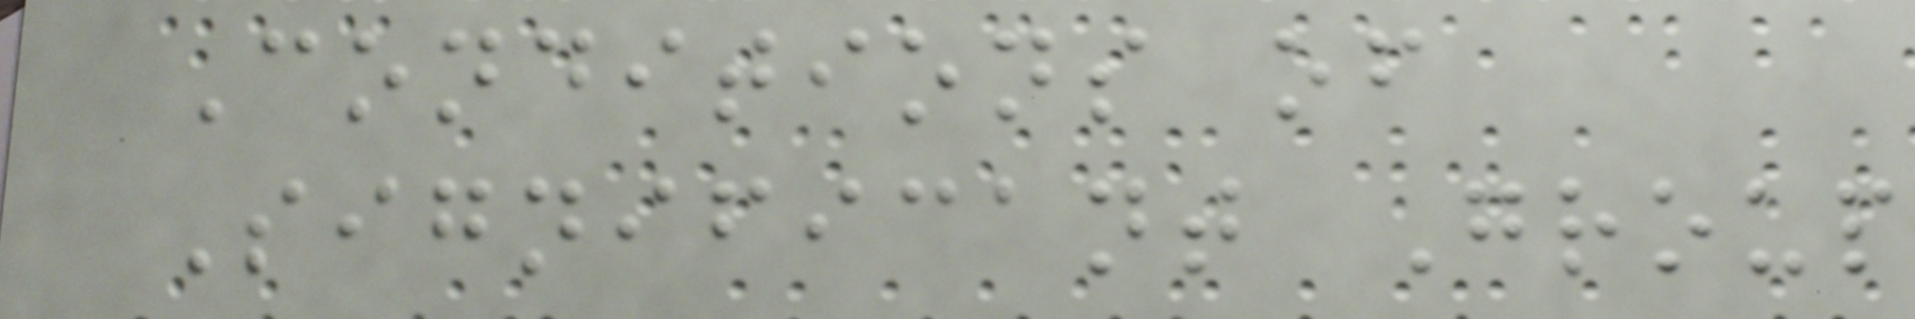Conditions of
Significant Group
